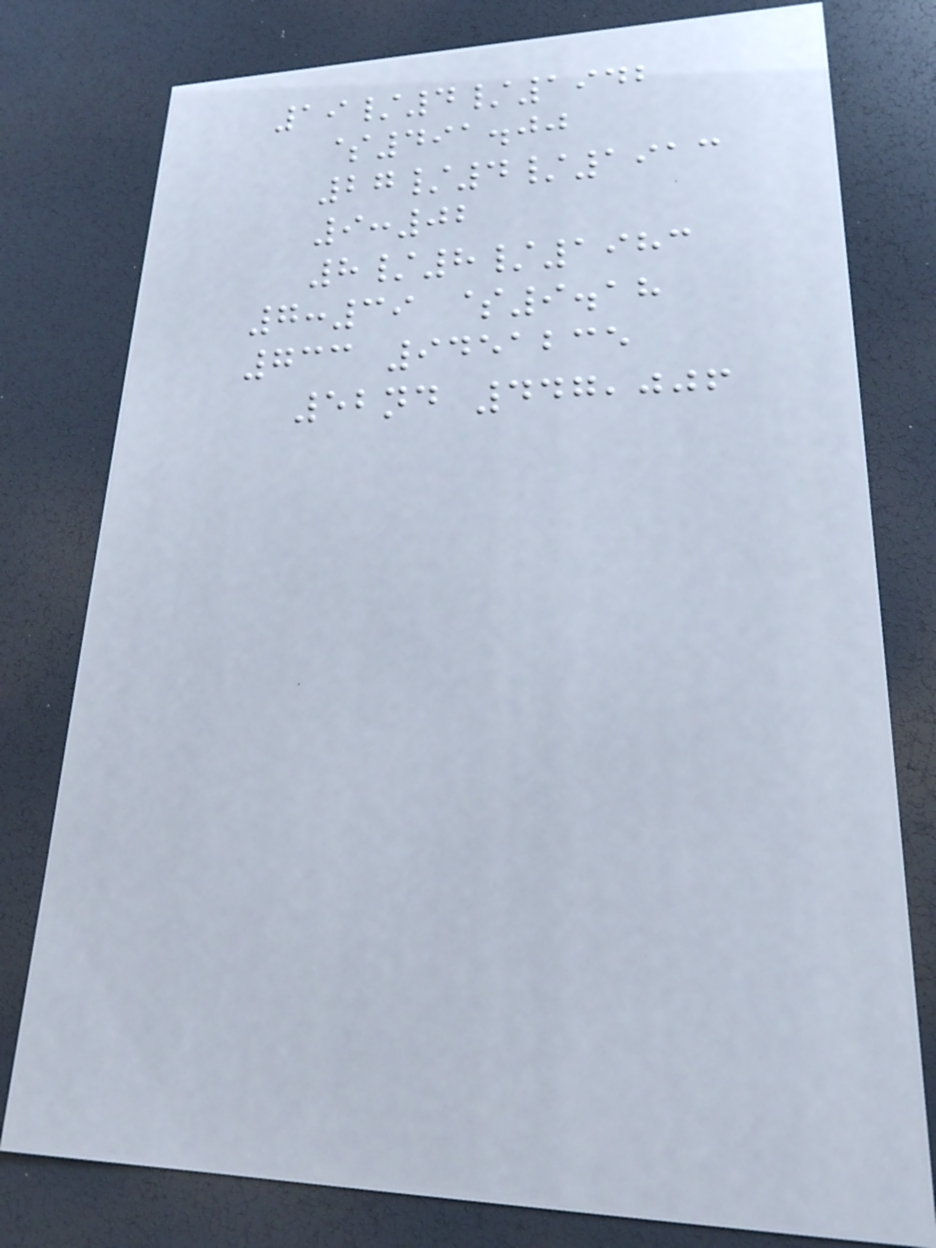19/4/1942
$491.00
27/4/1913
9:02
8/8/1983
7:39 $9.18
733 9451235
52nd 447,006
